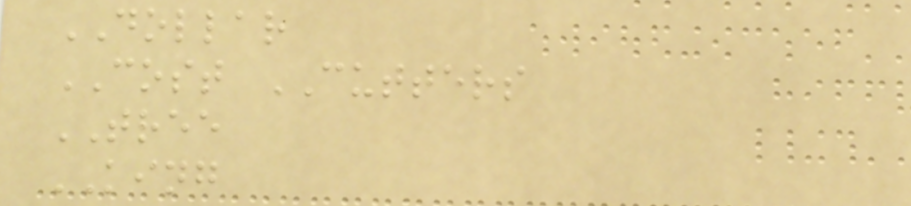DOLLAR
COST CUTTERS
TREE
KING
